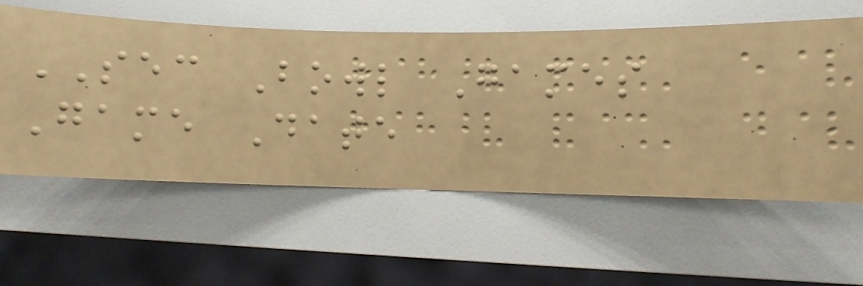SEC Bowl Games
Game Date
